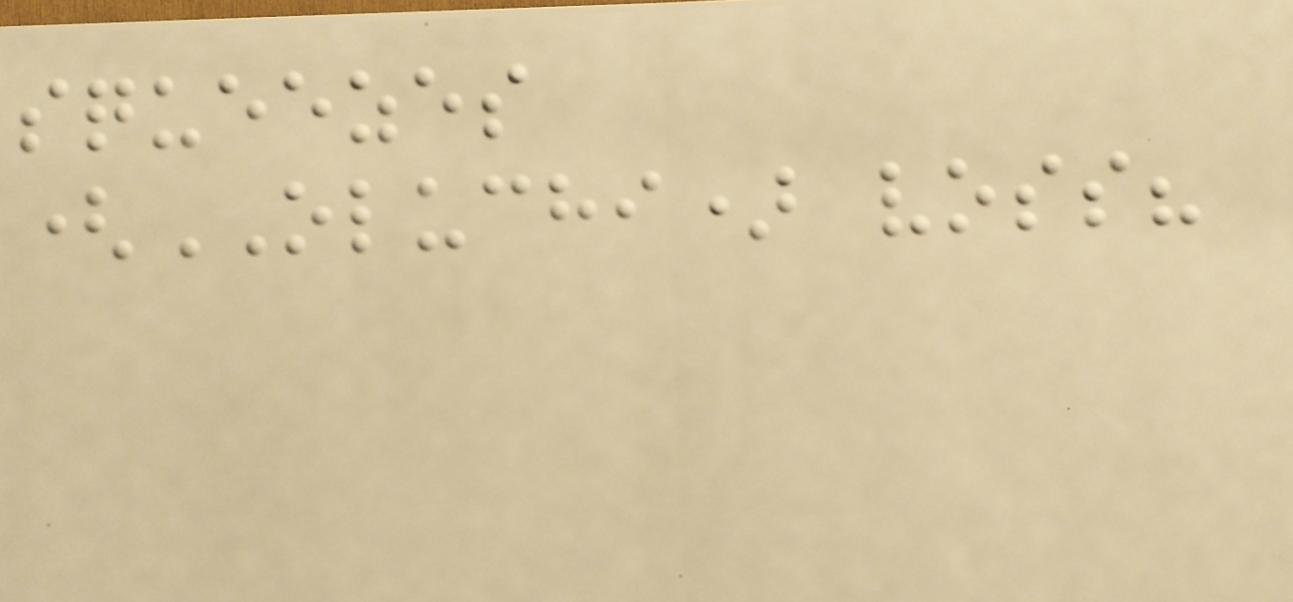squeezes
(OLUCHI) voss?
